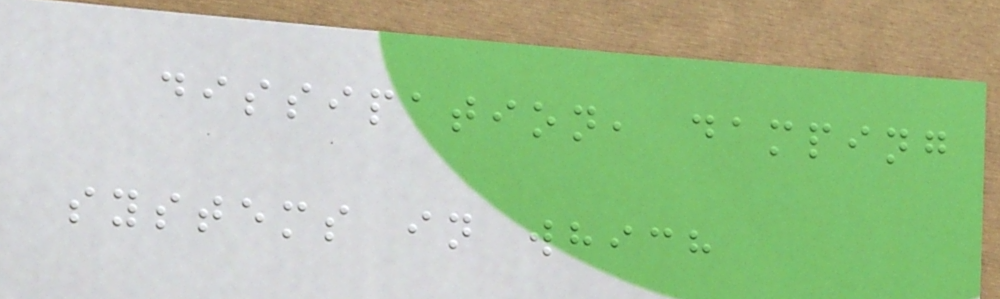dissipation, damping
systems in which
